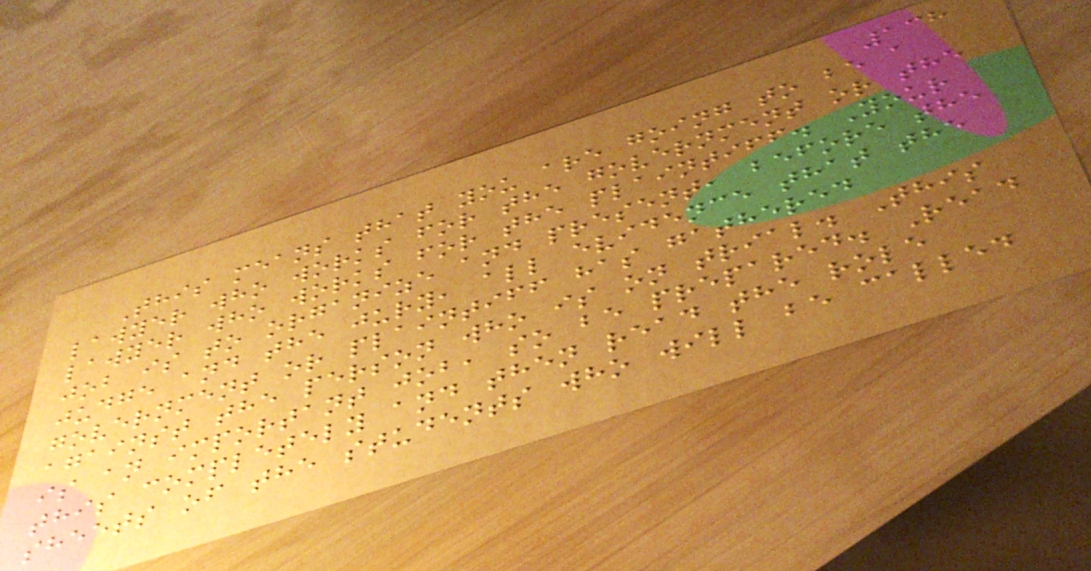138
This means that you are going to be a
lawyer who works for the government or the
lawyer who works for the plaintiff. Your
job is to organize and present, before the
judge and the jury, all evidence that the
government or plaintiff has gathered
against the person who is on trial. This
is an important job, so be prepared. Read
this completely and then read the role
sheets of the students who will be called
